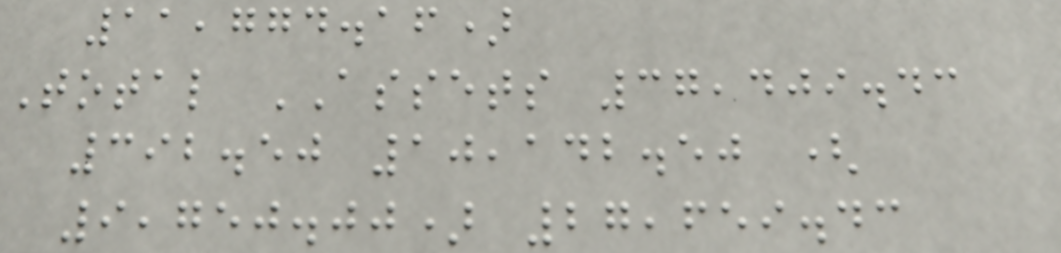11,774.16)
Total ASSETS 37,409.43
392.50 10,142.50 (
9,750.00) 27,659.43
